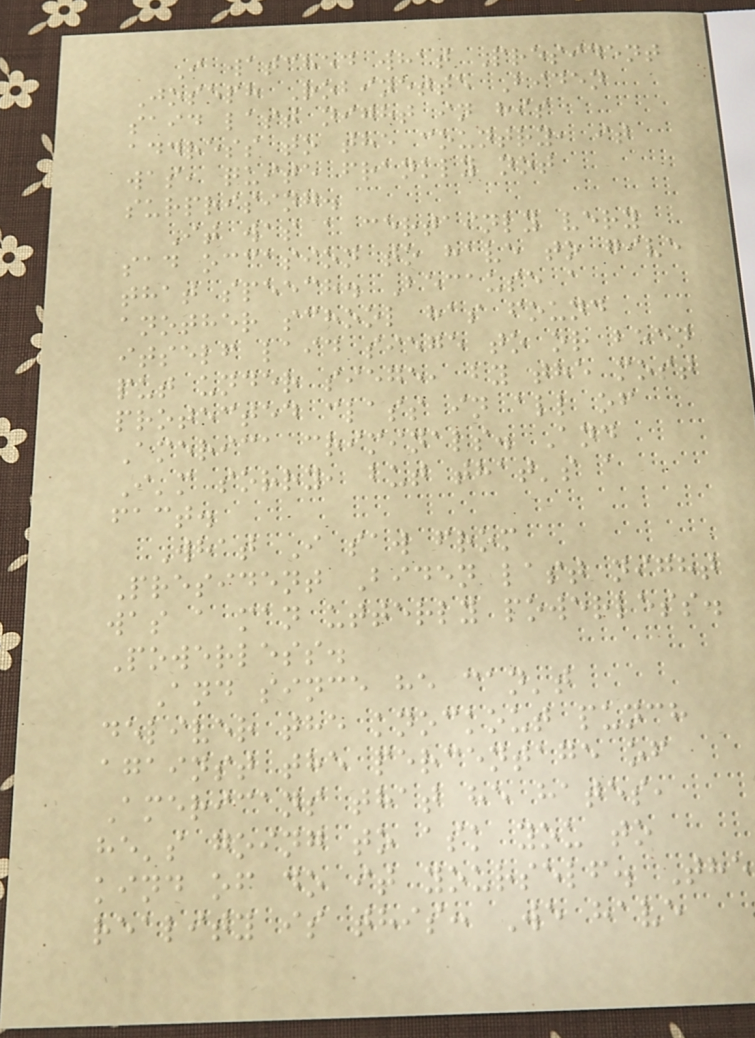I watched what President
Joseph Robinette Biden
said last night in his
address to the country, it
was, quite frankly not
surprising.
It was a certainly very
sad occasion to have to give
that speech. Because a
another school has found
itself laid siege to or been
put under siege, by the most
protected class in all of
America criminals. And
I'm sorry, but that's a
fact.
What I saw from
President Biden last night
was a man utterly powerless.
Powerless.
And since he can't
deliver the knockout punch
against the percentage of
Americans that he hates,
he's going to ask you to
kind of do it yourself. The
reality is this: We have
